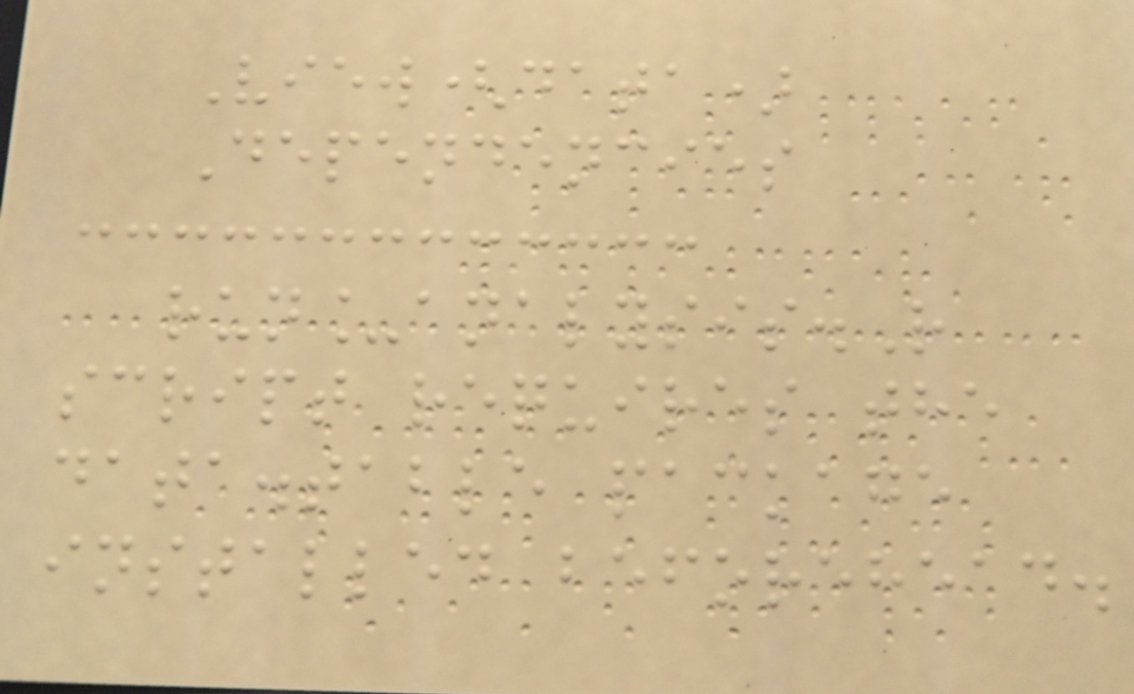View(data)
Dependencies
run_analysis.R
script requires the
data.table package
installed beforehead.
